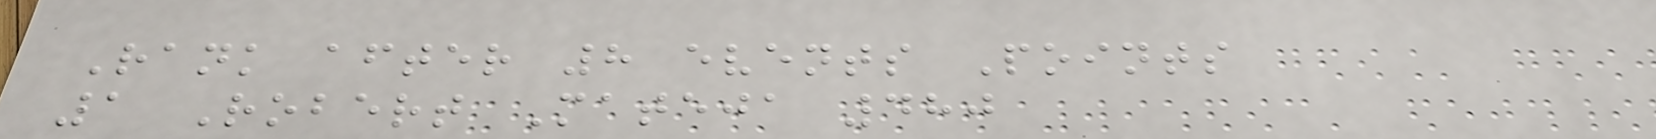Rank after 8 events Points
1 Robert Mateja 480
